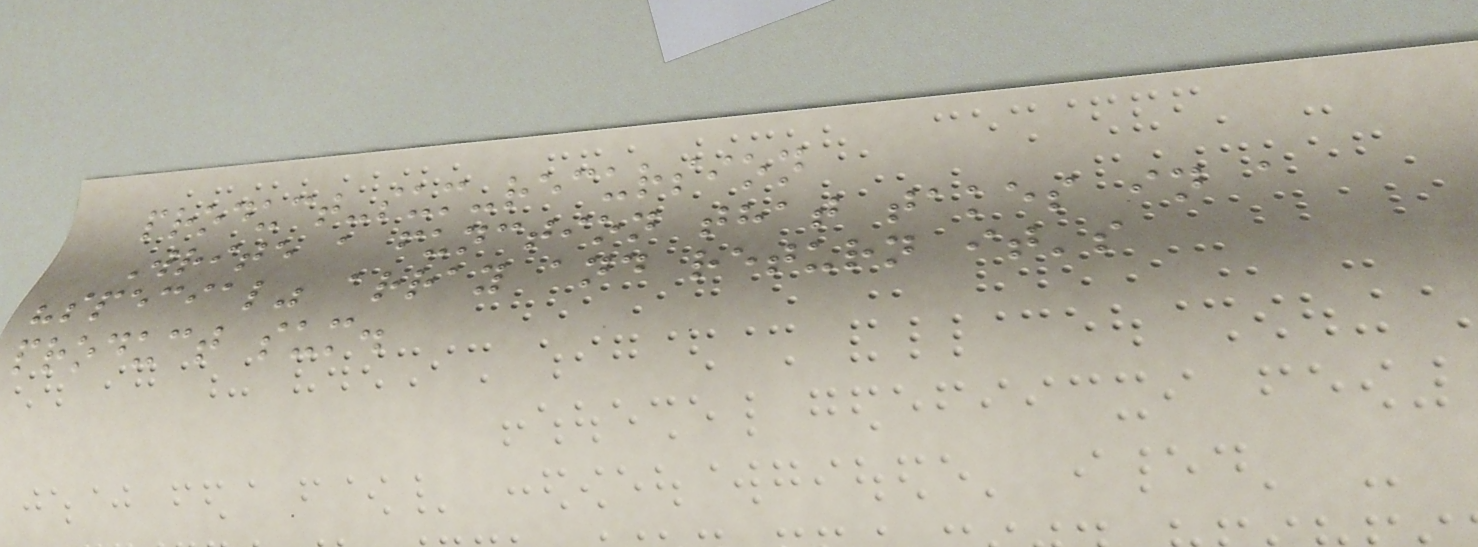product-sum-recursion
Write a function that takes in a
"special" array and return it's
product sum.
